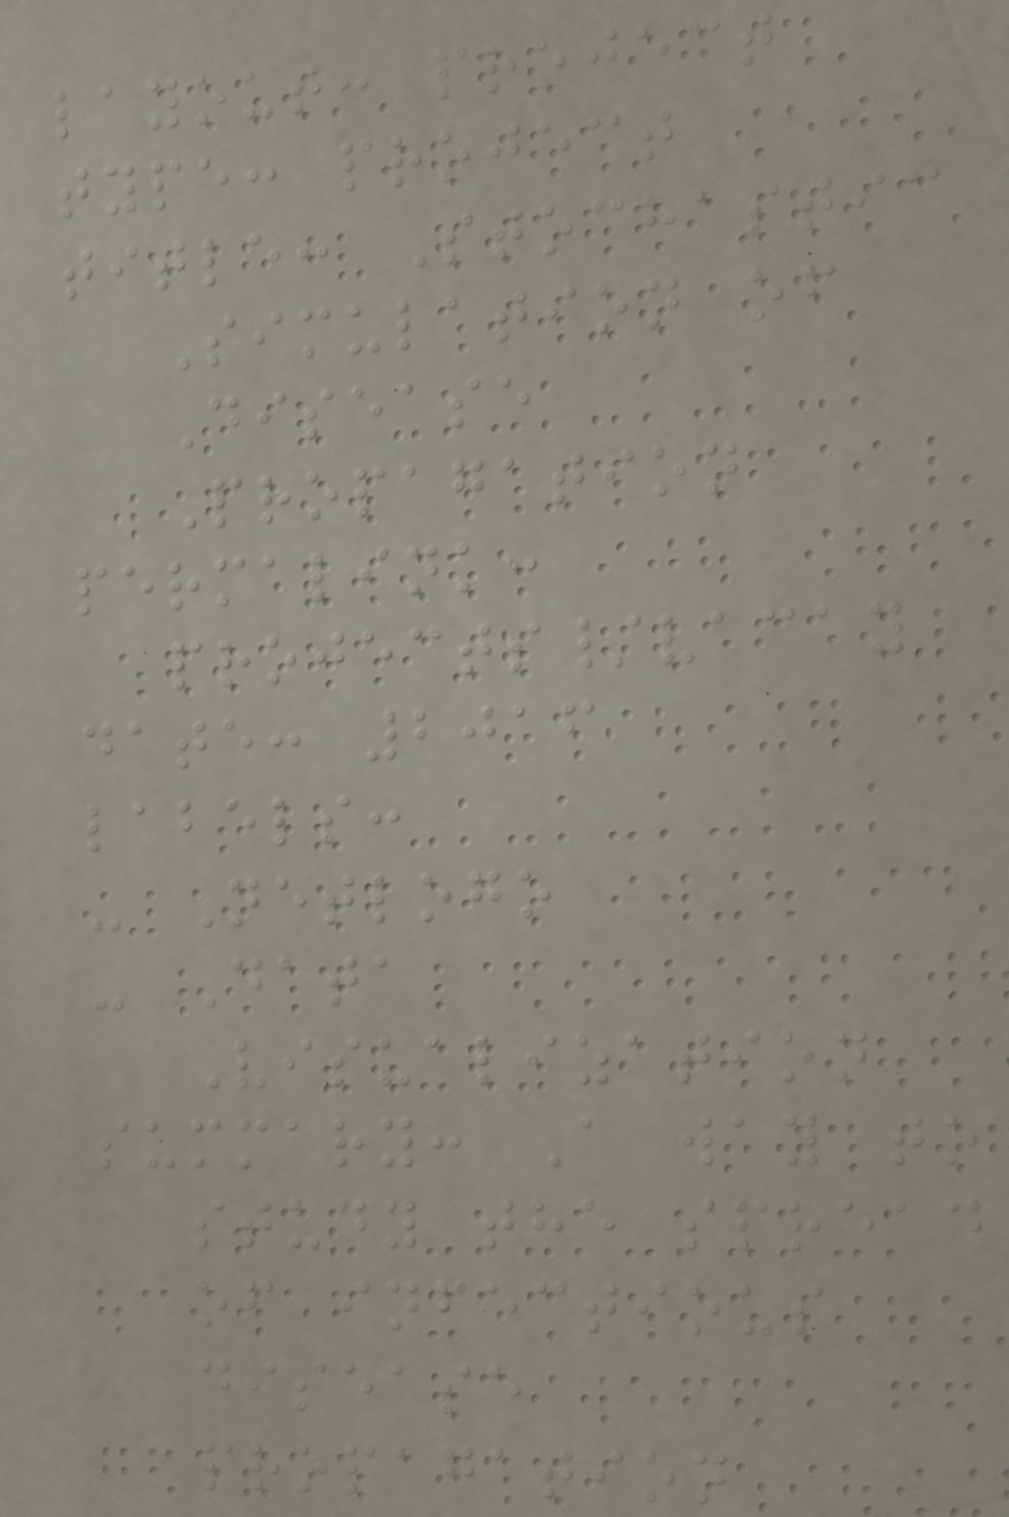layout: project
type: project
title: Stochastic
Simulation of
Disease
Propagation
permalink:
projects/vacay
date: 2016
labels:
- Netlogo
- Data
Visualization
summary: A way to
study the spread
of infectious
disease
propagation
